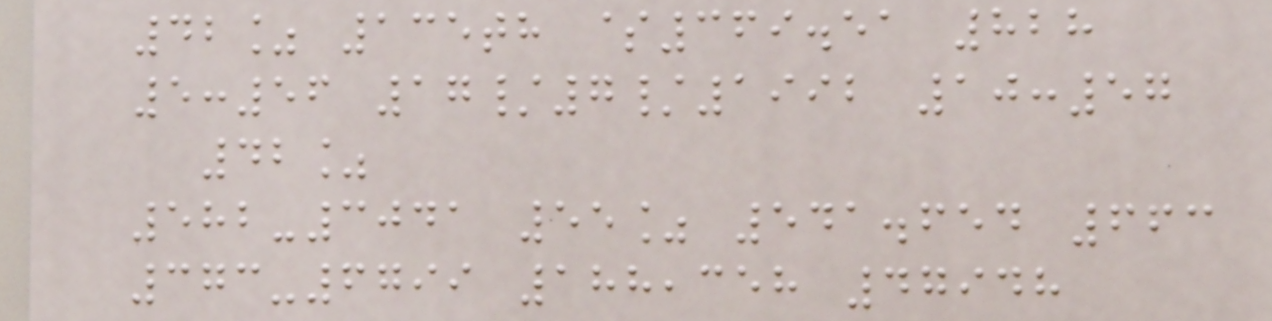42% 135th $369.51 828
5:56 17/7/1992 10:57
42%
582-3041 55% 541.654 663
373-6799 188,358 47948
